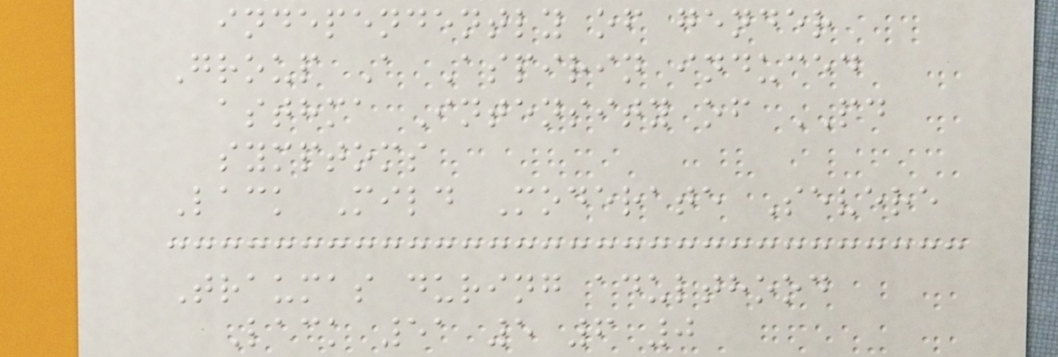independently of gender
Group A Aspirin induced
asthma Intensity of PD
symptoms
Lack Mild Moderate Severe
Traumas during adulthood
Lack 51 5 6 0
